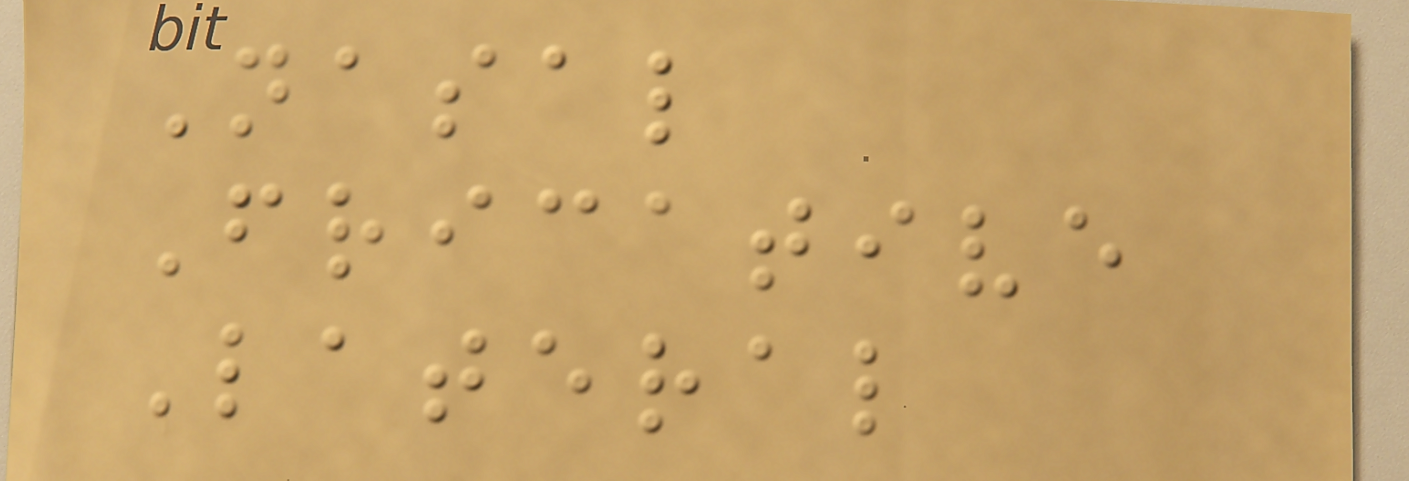Nasal
Fricative
Lateral
